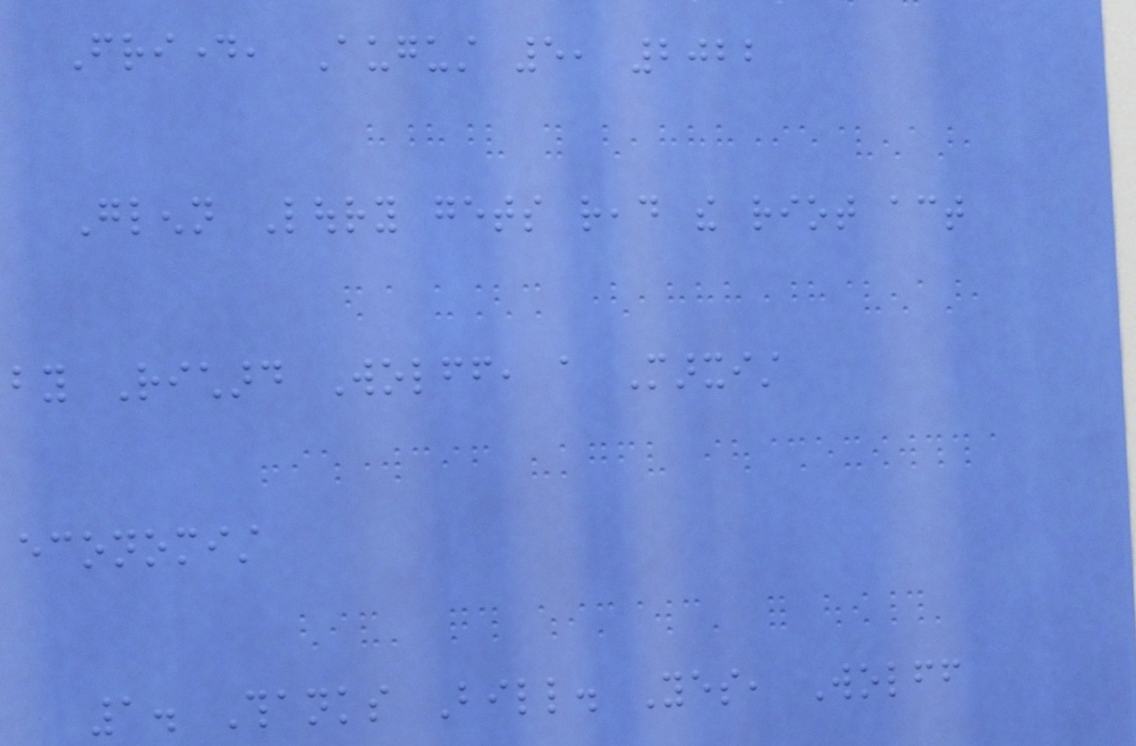Friday, August 5, 2022
Glenn Loury gets read the riot act
by Richard Wolff, a Marxist
economist
1. Thanks Bill. Yes, Wolff
